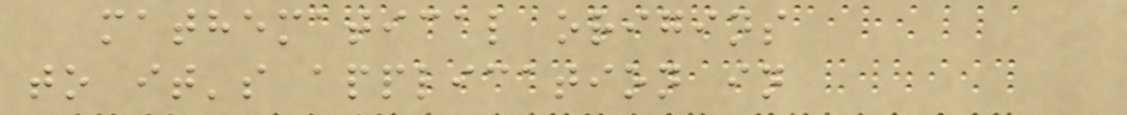mathematical origins
to it's application in
